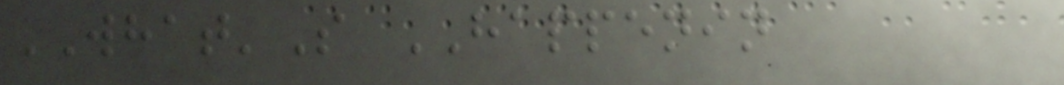WHAT'S HAPPENIN
